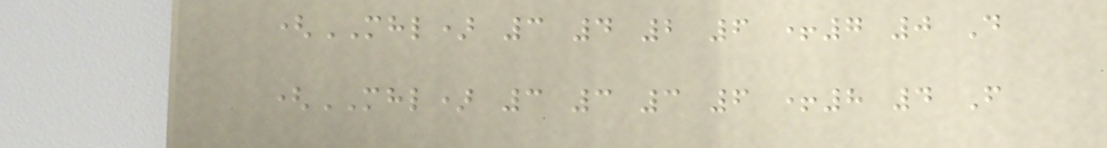(MHL) 3 4 2 6 +7 0 D
(MHL) 3 3 3 6 +8 4 F
